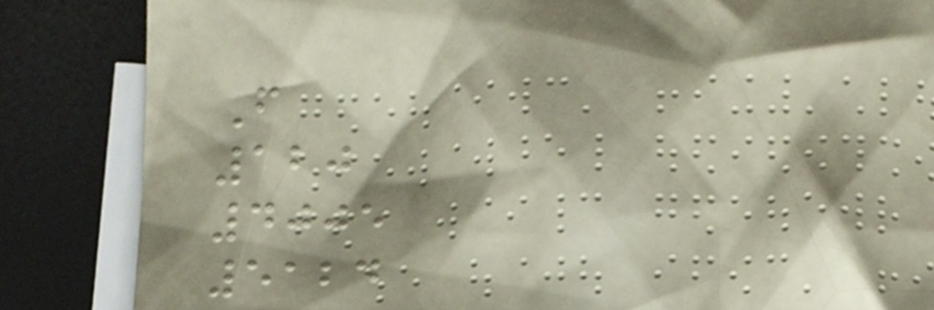F
120
4005
5124
